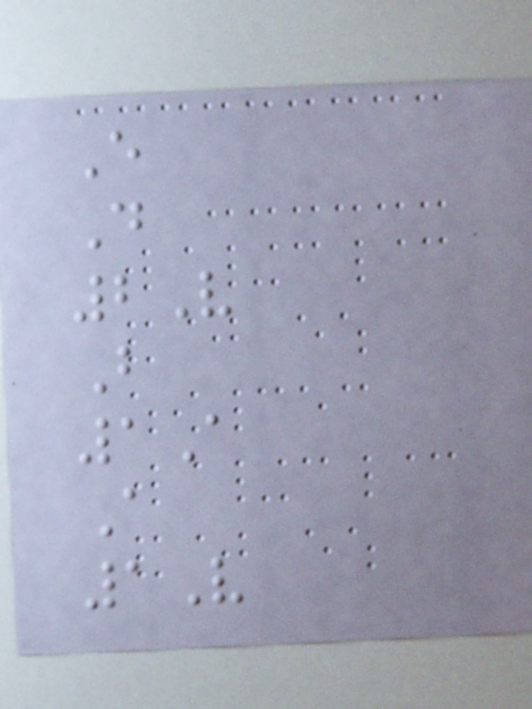E
D
2V
B
1A
A
1V
